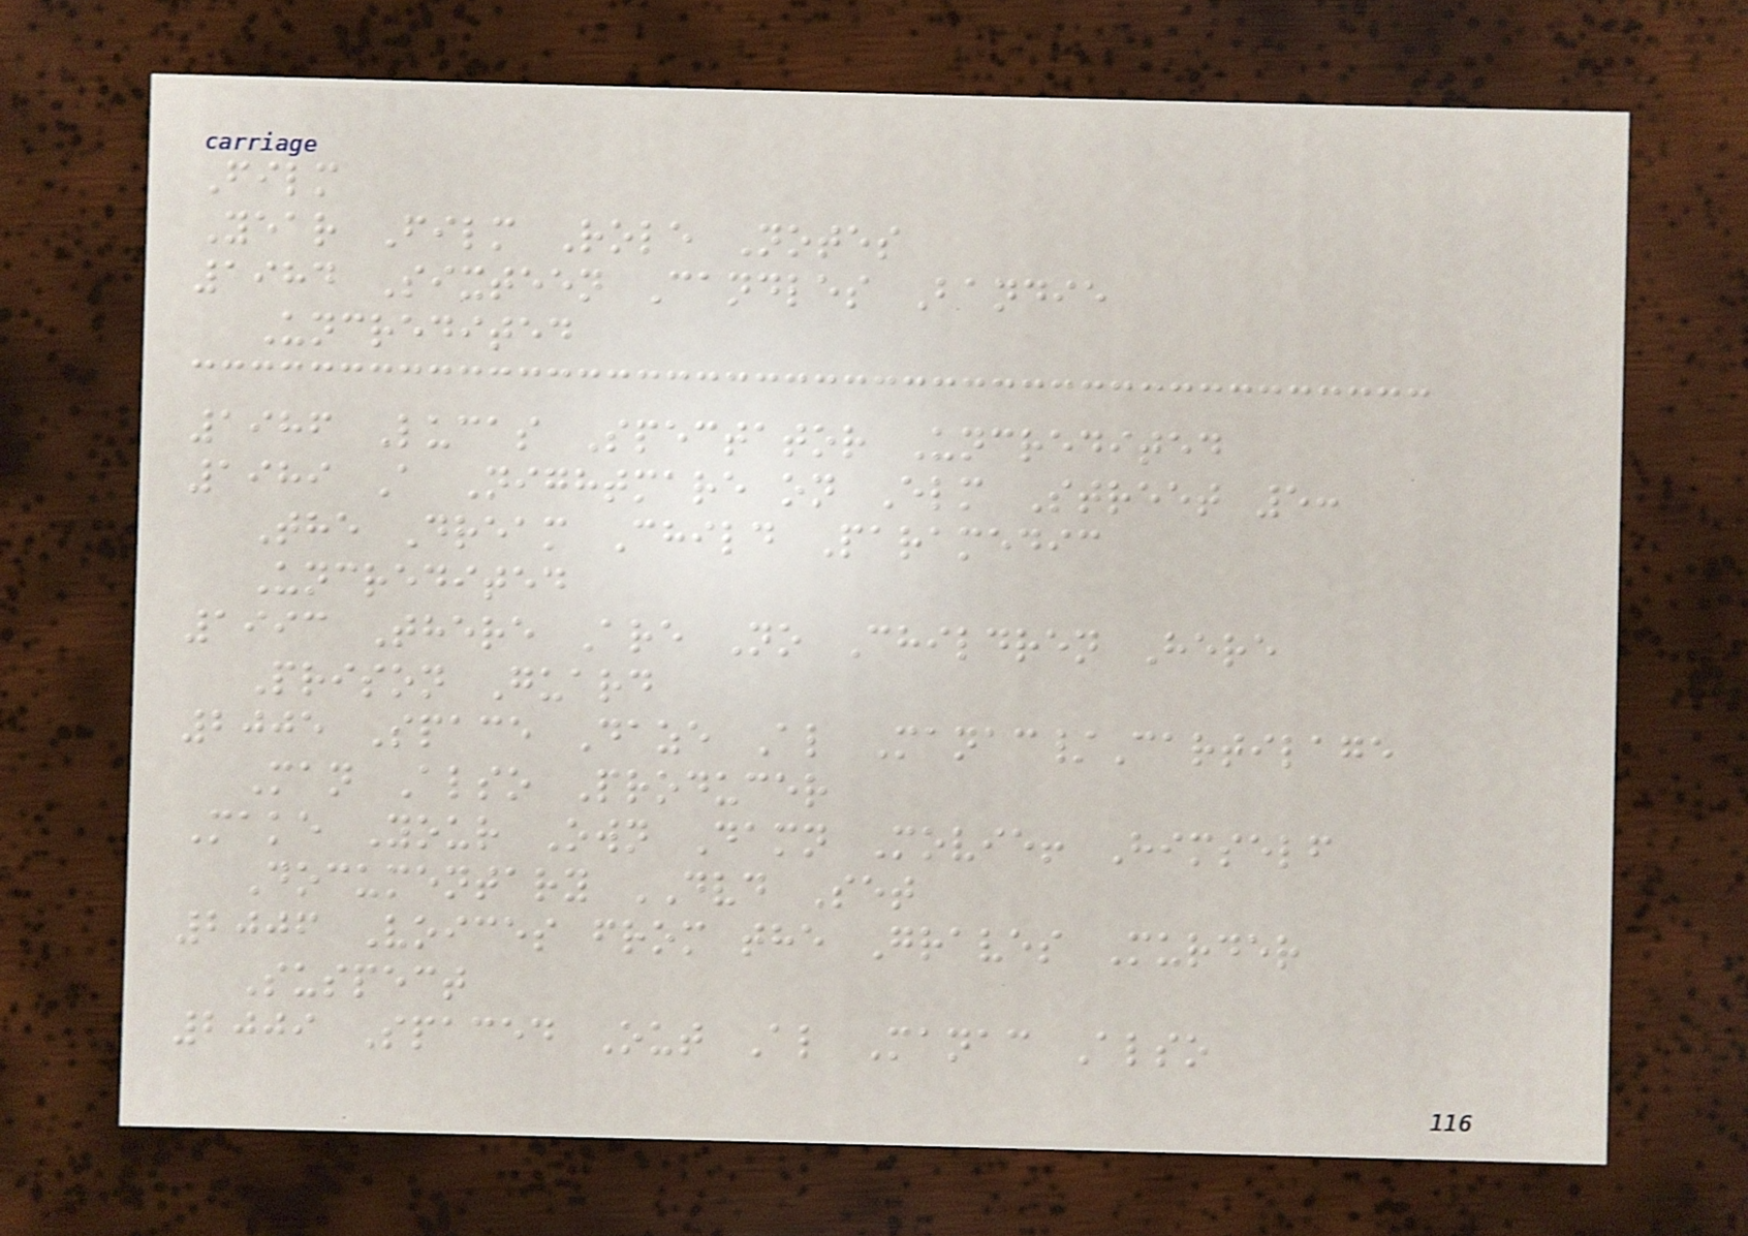Film
Year Film Role Notes
1984 Sixteen Candles Bandie
Uncredited
1986 Lucas Spectator Uncredited
1989 A Nightmare on Elm Street 5:
The Dream Child Paramedic
Uncredited
1993 There Are No Children Here
Prison Guard
2005 Space Daze Al Manac/Cartilage
Man Also Producer
Make Your Own Damn Movie! Himself
Documentary DVD Set
2006 Voices from the Graves Murder
Suspect
2009 Spaced Out Al Manac Also
